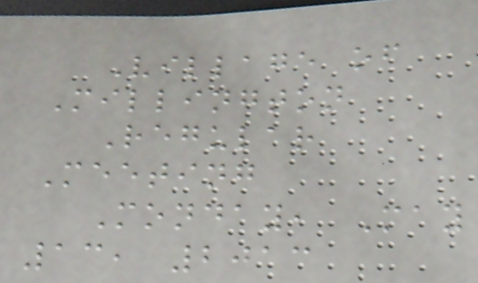Village of
Millington
Regular
Meeting
Monday, May
13, 2013
